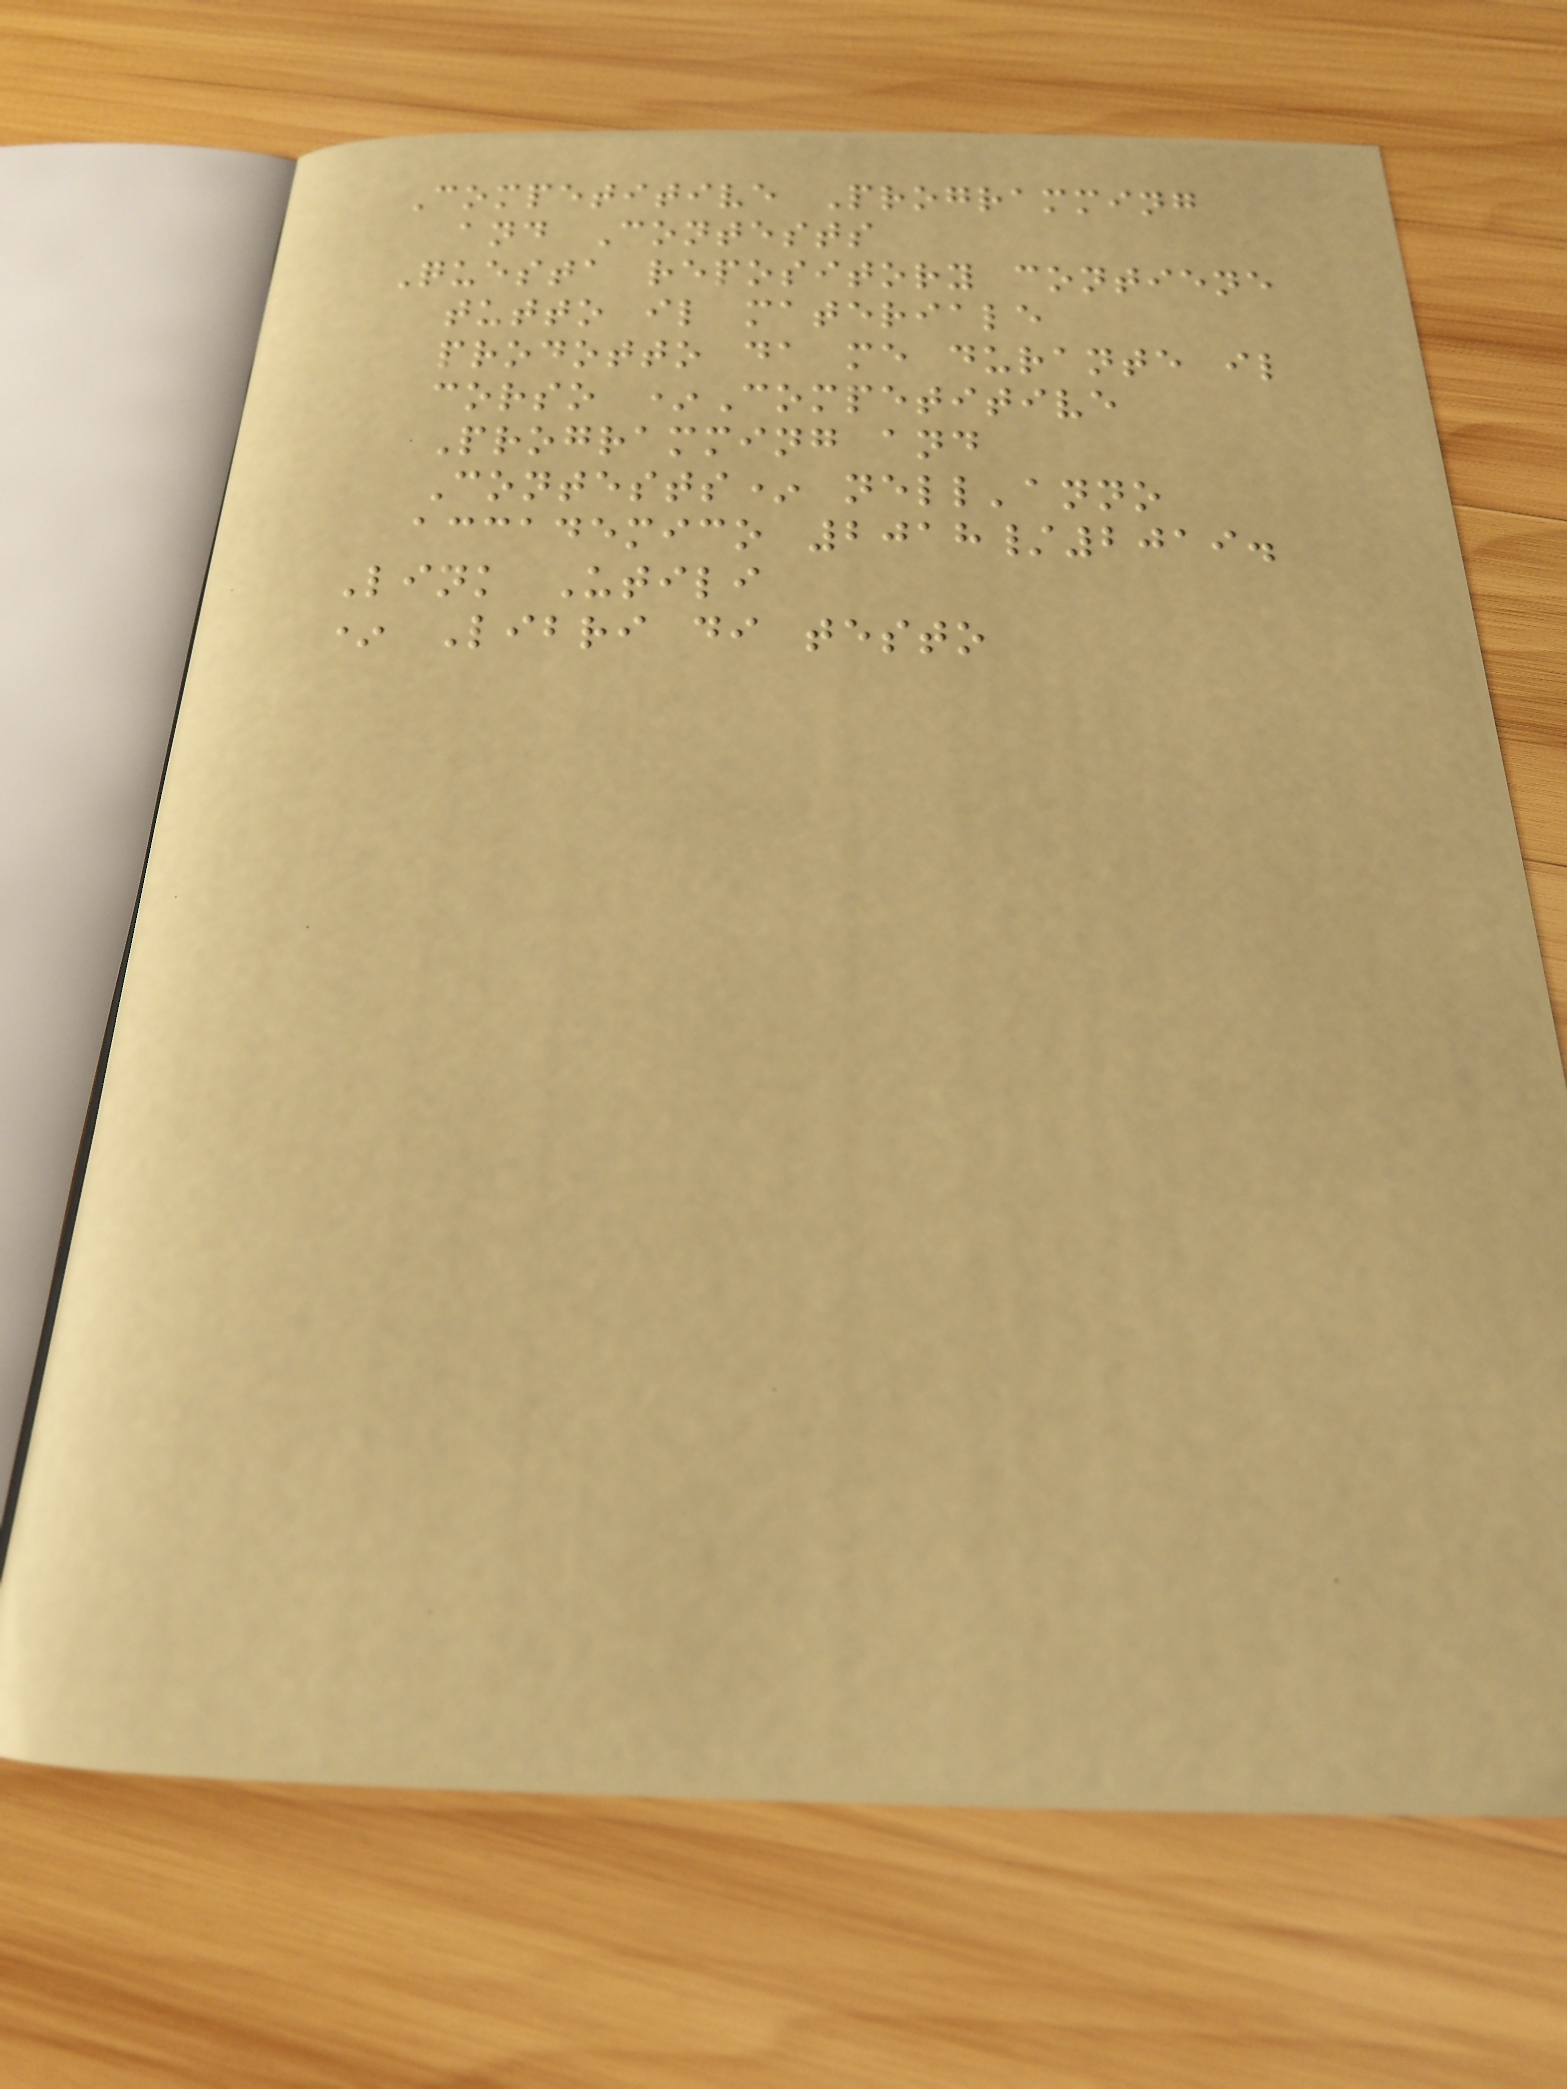Competitive Programming
and Contests
Questa repository contiene
tutto il materiale
prodotto da me durante il
corso *Competitive
Programming and
Contests* nell'anno
accademico 2018/2019.
Link Utili
* Libri di testo
